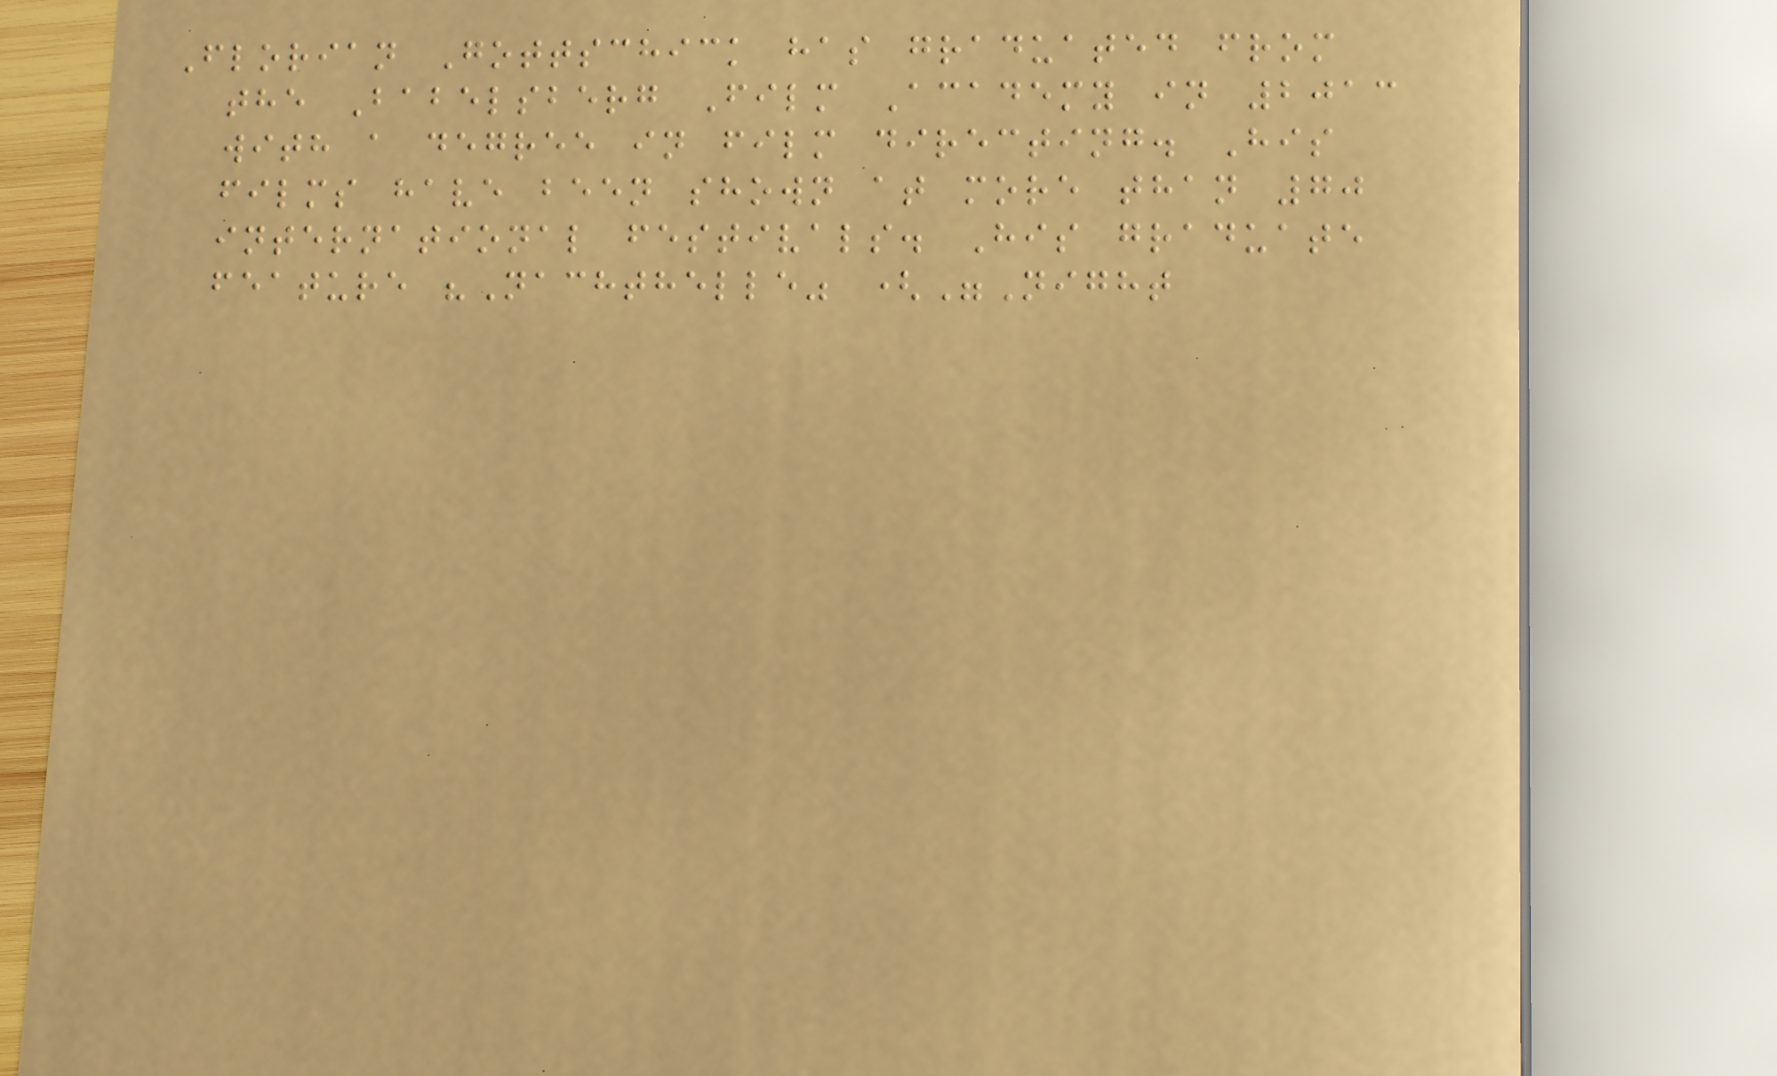Florian Gottschick has graduated from
the Babelsberg Film Academy in 2013
with a degree in film directing. His
films have been shown at more than 70
international festivals. His graduate
feature "Nachthelle" ("Night
